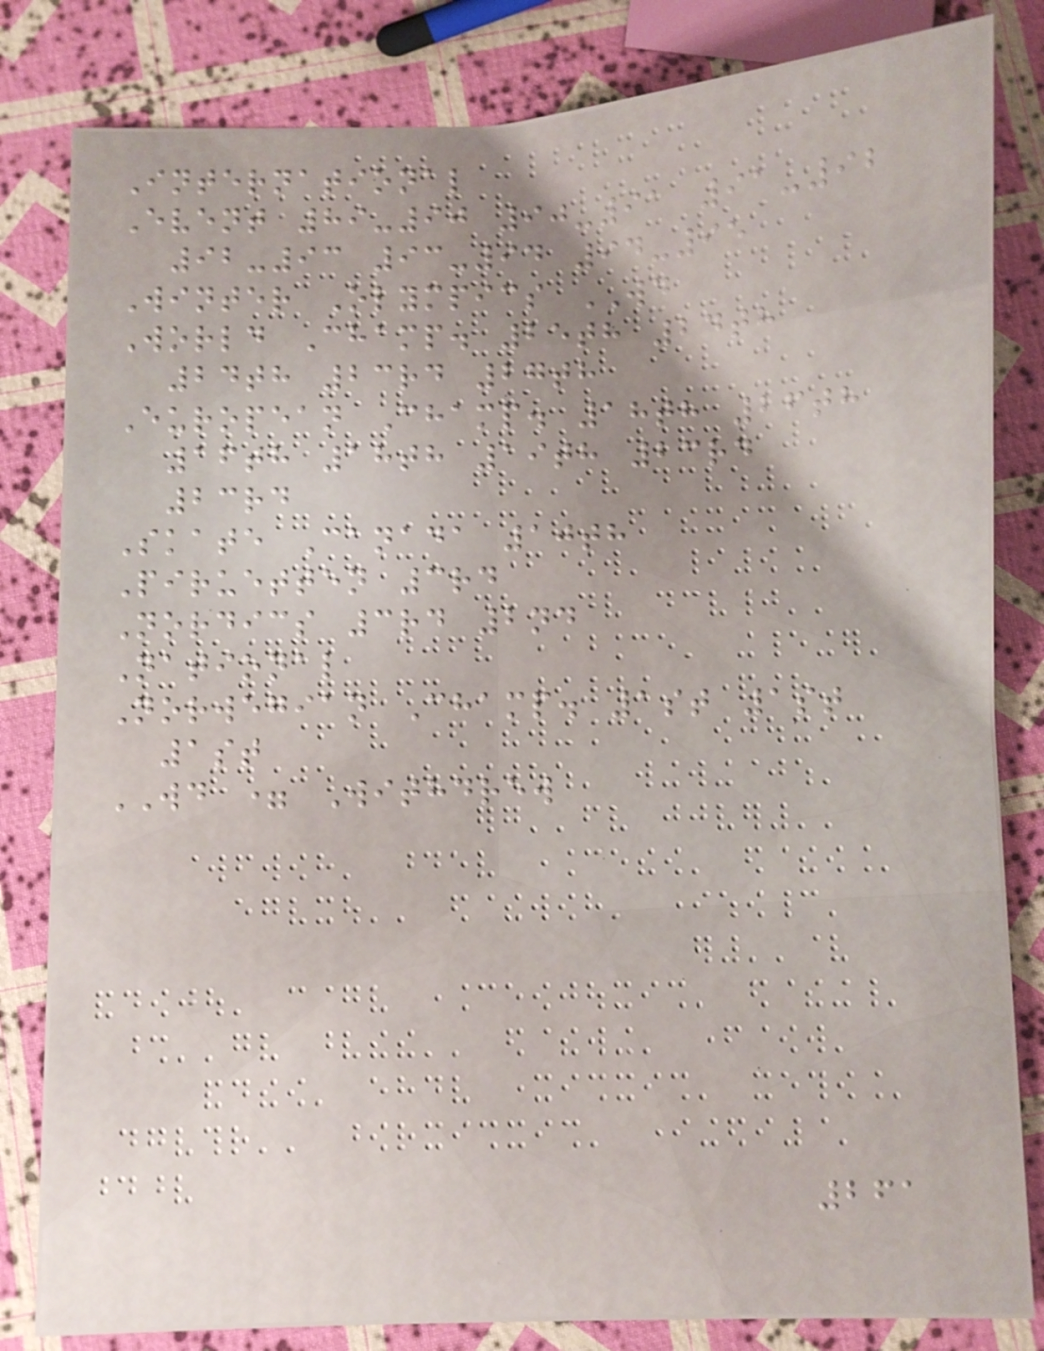International
Event 89-90 90-91 91-92
92-93 93-94 94-95
Winter Olympics WD
World Champ. 25th 24th
24th 23rd 27th
European Champ. 18th 26th
16th 18th 19th 23rd
23rd
Skate Canada 10th
Piruetten 3rd
Nordics 3rd 2nd
National
Norwegian Champ. 1st 1st
1st
WD = Withdrew
261
